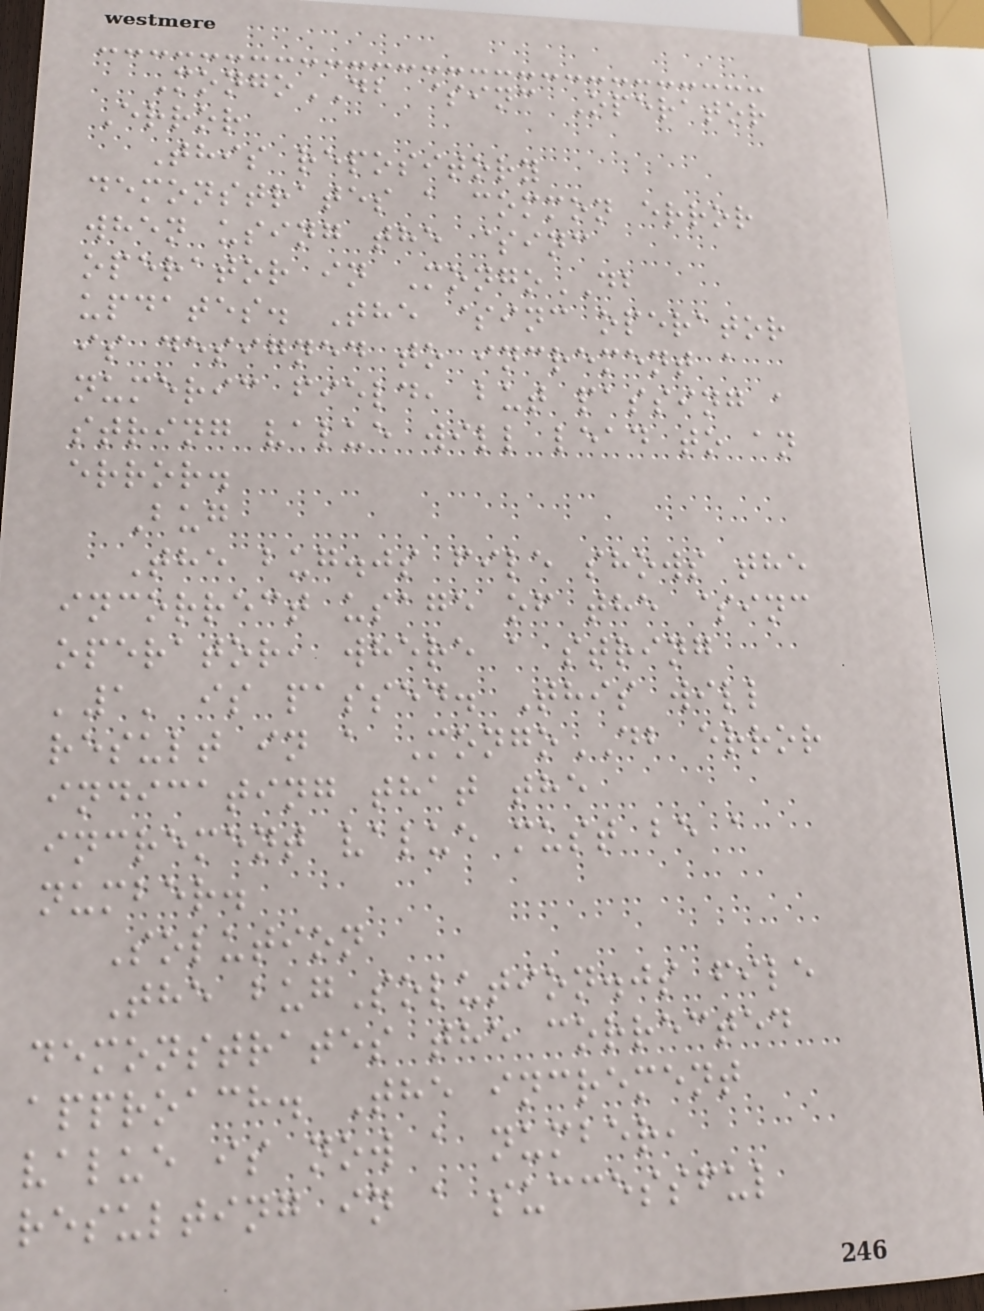MongoDB $inc Operator
Error
This repository
demonstrates a common error
when using the $inc
operator in MongoDB
updates. The $inc operator
is designed to increment a
numeric field, but passing a
string value will lead to an
error.
Bug
The bug.js file shows the
incorrect usage of the $inc
operator, where a string
'1' is passed. This will
result in a MongoDB error
indicating that the
increment value must be a
number.
Solution
The bugSolution.js file
demonstrates the corrected
approach. The increment
value is now a number,
resulting in a successful
